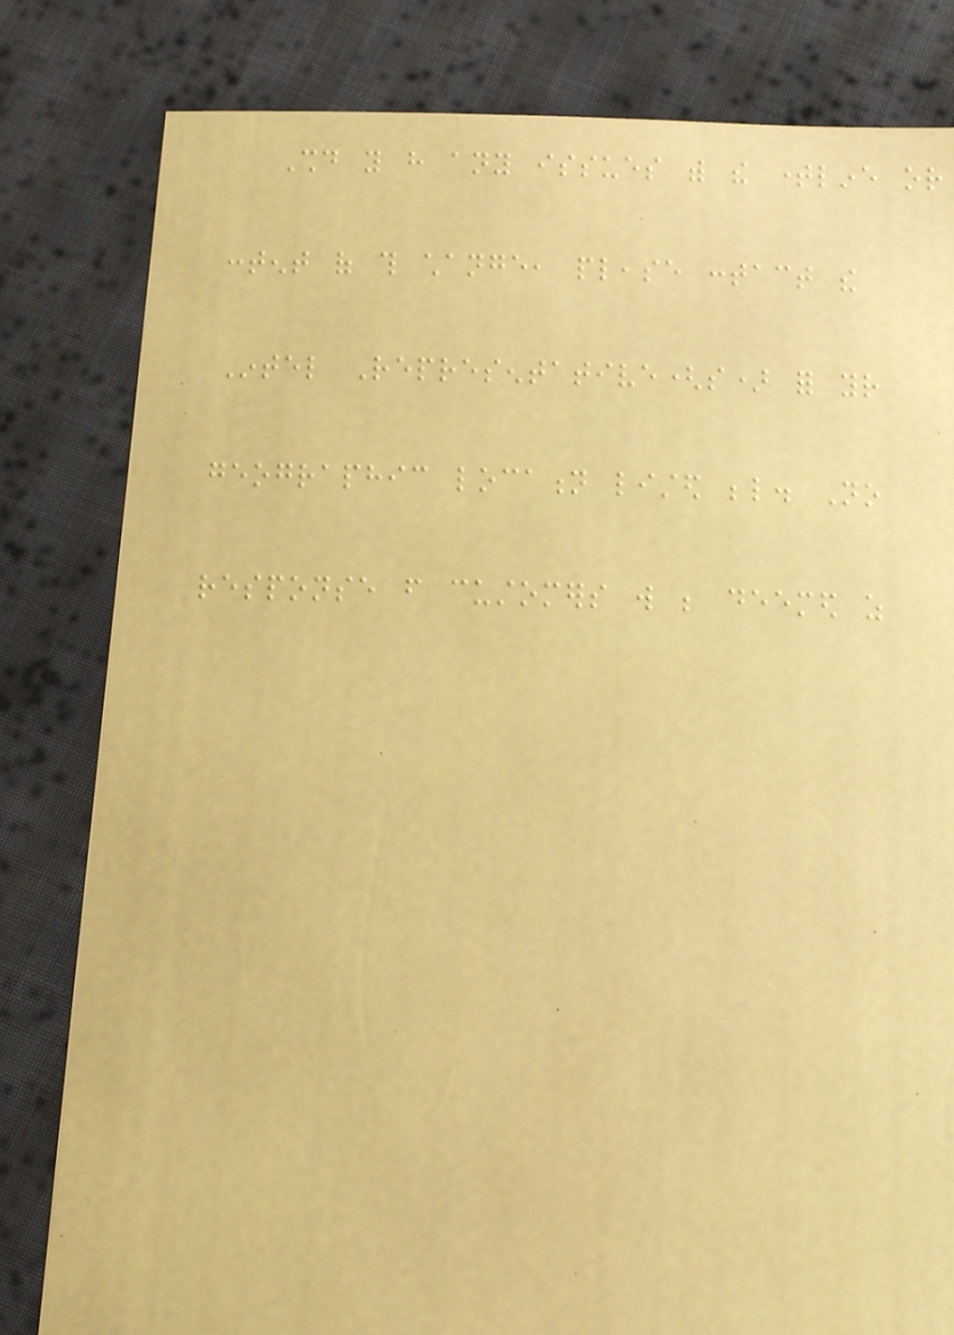Should you have any issues with the timeline or
content of this change, please contact the
Intel Representative(s) for your
geographic location listed below. No
response from customers will be deemed as
